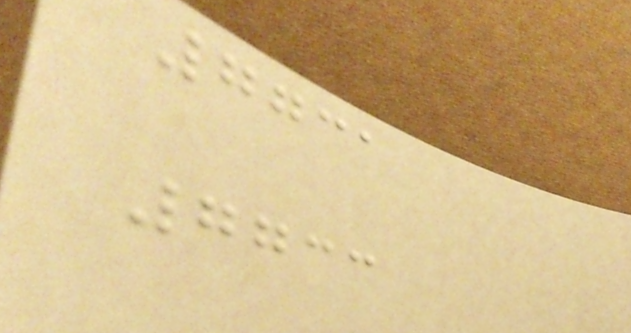7731
7733
